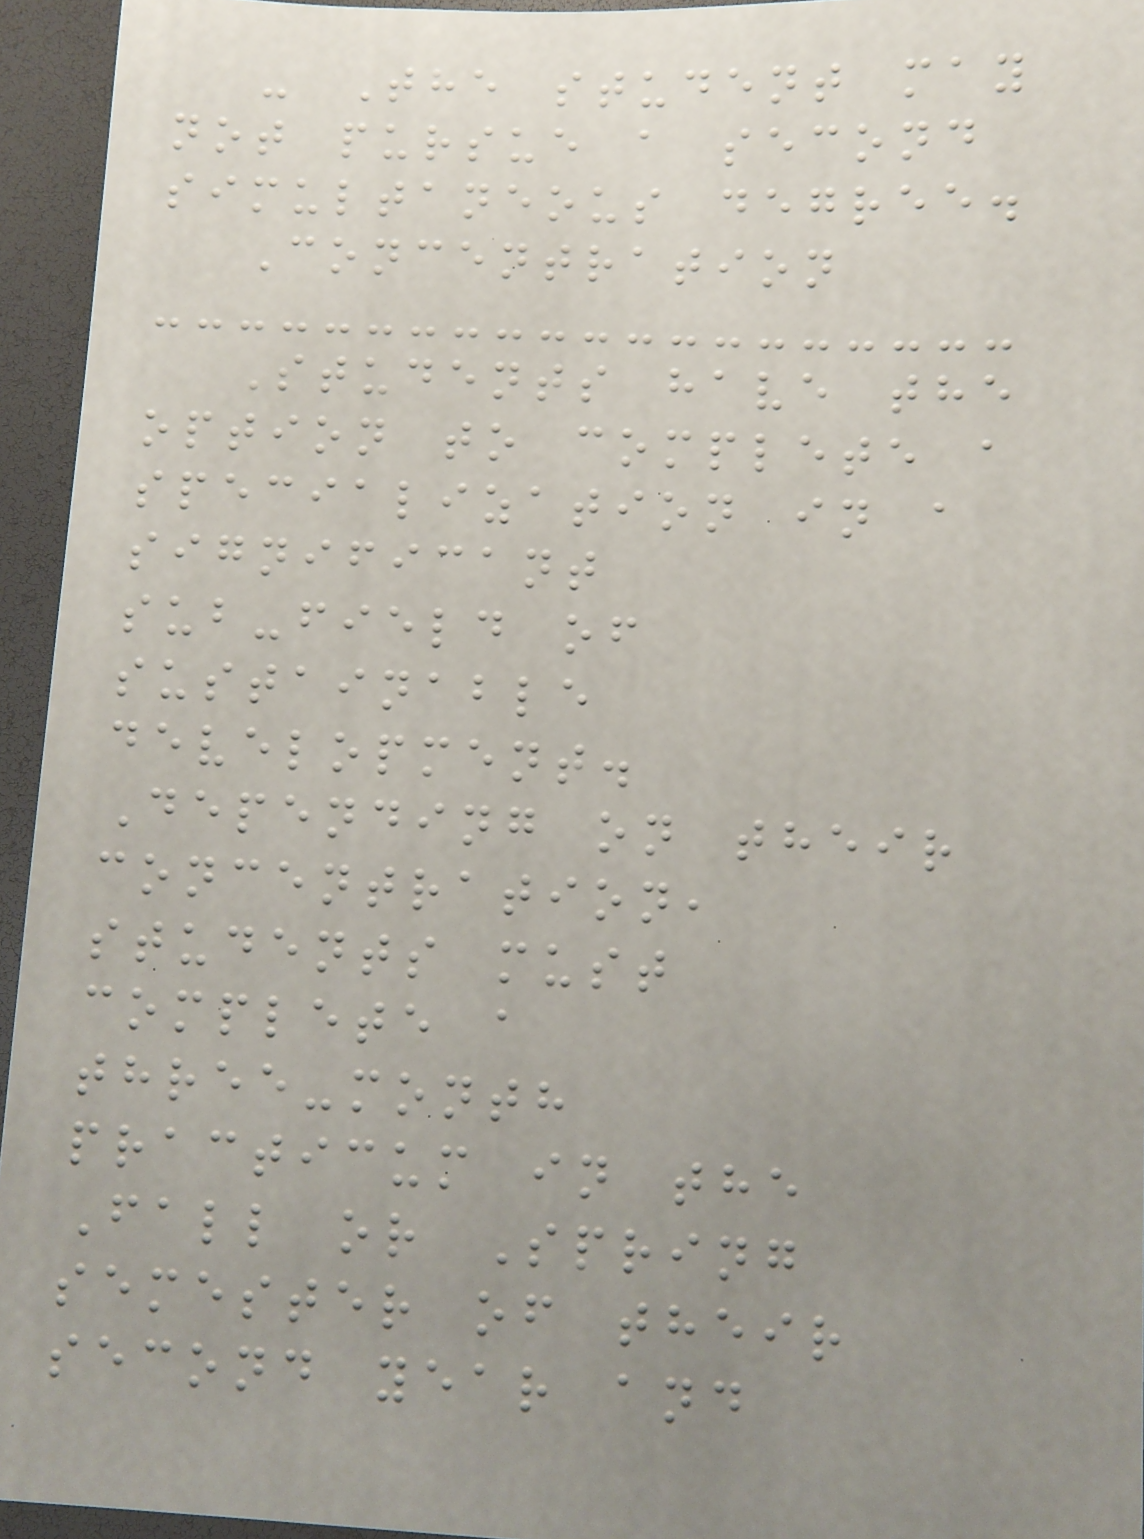- The student may
not pursue a second
simultaneous degree.
Concentration
Students have the
option to complete a
specialization in a
significant
sub-field of
sustainable
development.
Depending on their
concentration,
students must
complete a
three-month
practicum in the
Fall or Spring
semester of their
second year and
